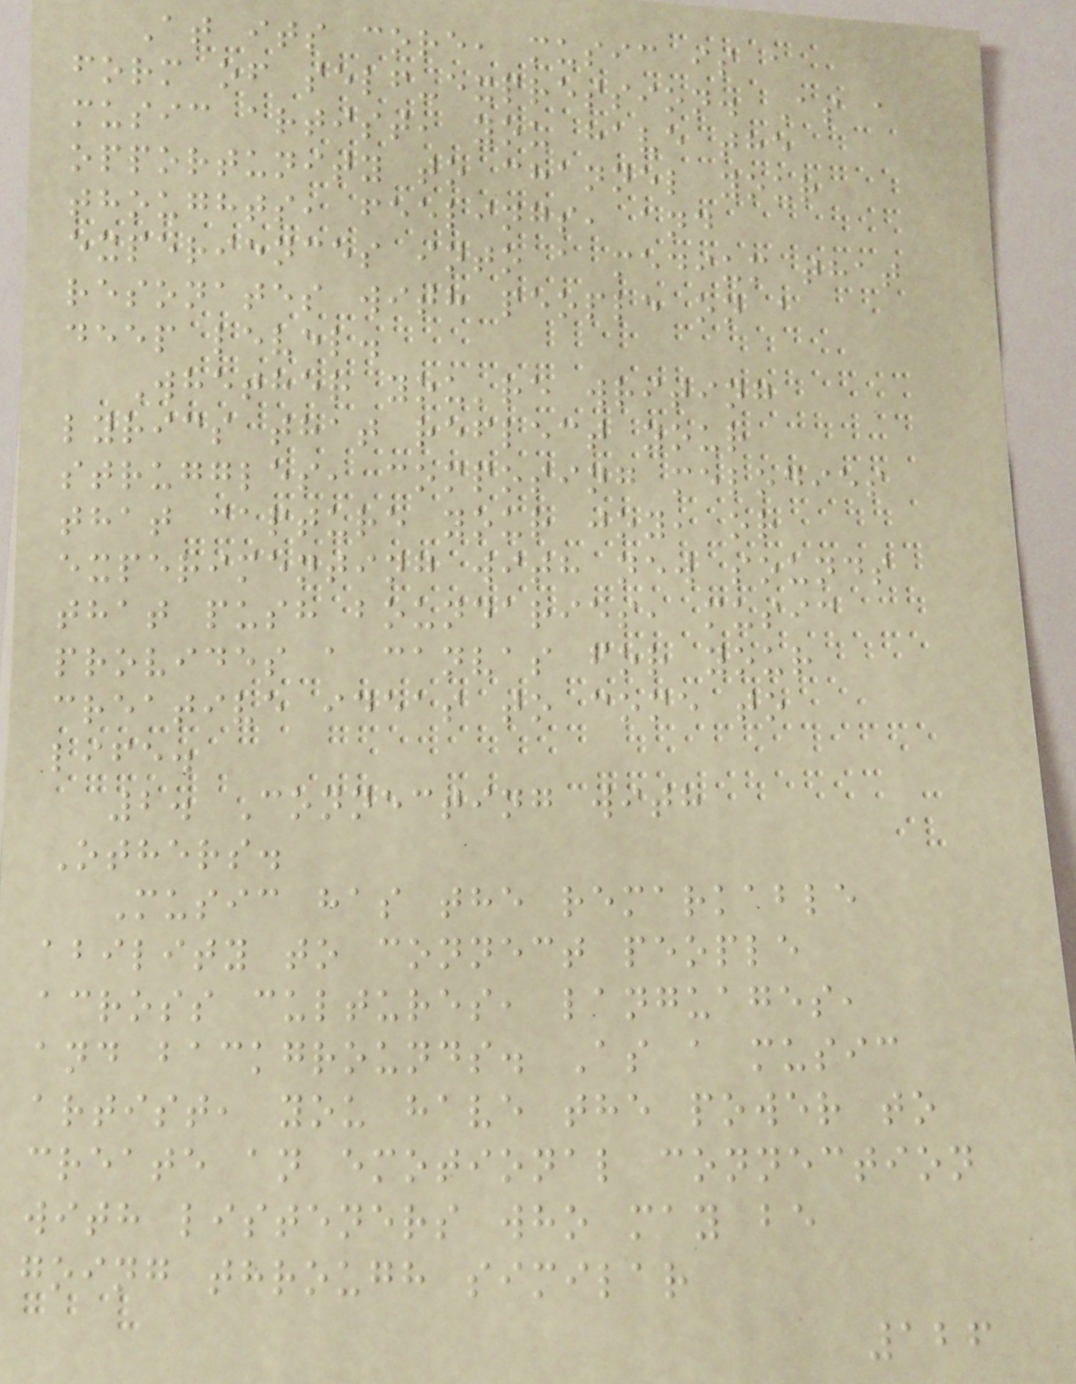At its core, music is a
form of self-expression. As a
music artist, you have the
opportunity to channel your
thoughts, feelings, and
experiences into a medium that
resonates with people on a
deep level.
Whether you're writing
lyrics that reflect your
struggles, composing melodies
that capture your joy, or
experimenting with new sounds
that push boundaries, music
provides a canvas for your
creative ideas to come to
life.
2. Connecting with
Others.
Music has the remarkable
ability to connect people
across cultures, languages,
and backgrounds. As a music
artist, you have the power to
create an emotional connection
with listeners who may be
going through similar
126
